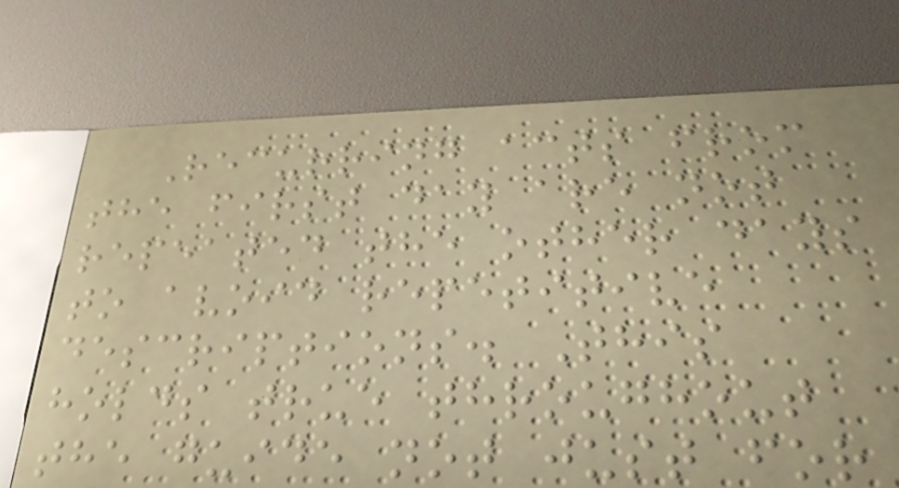Recurring acts from
the first day are not
repeated the other days
to avoid repetitive
descriptions. This
holds true throughout
the guide not just for
